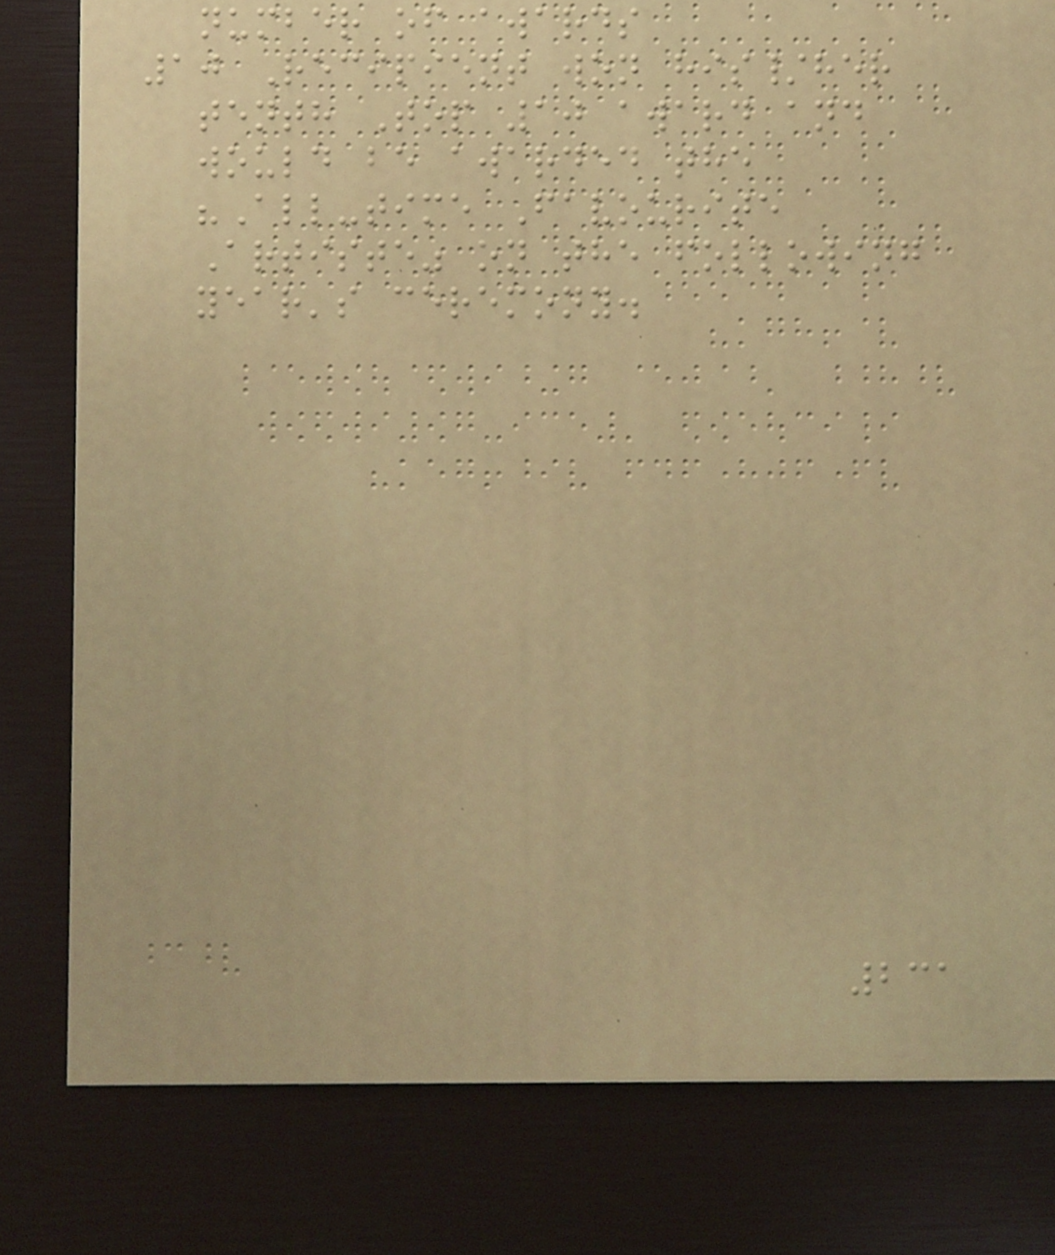number of awards
10 Recipient won his/her
tenth Top 10 award and
would be awarded the
"All-time Favourite
Artiste" on the following
year's ceremony.
231
